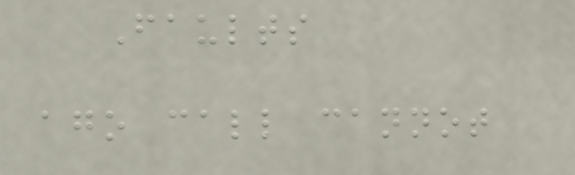Faults
ago call cannot
